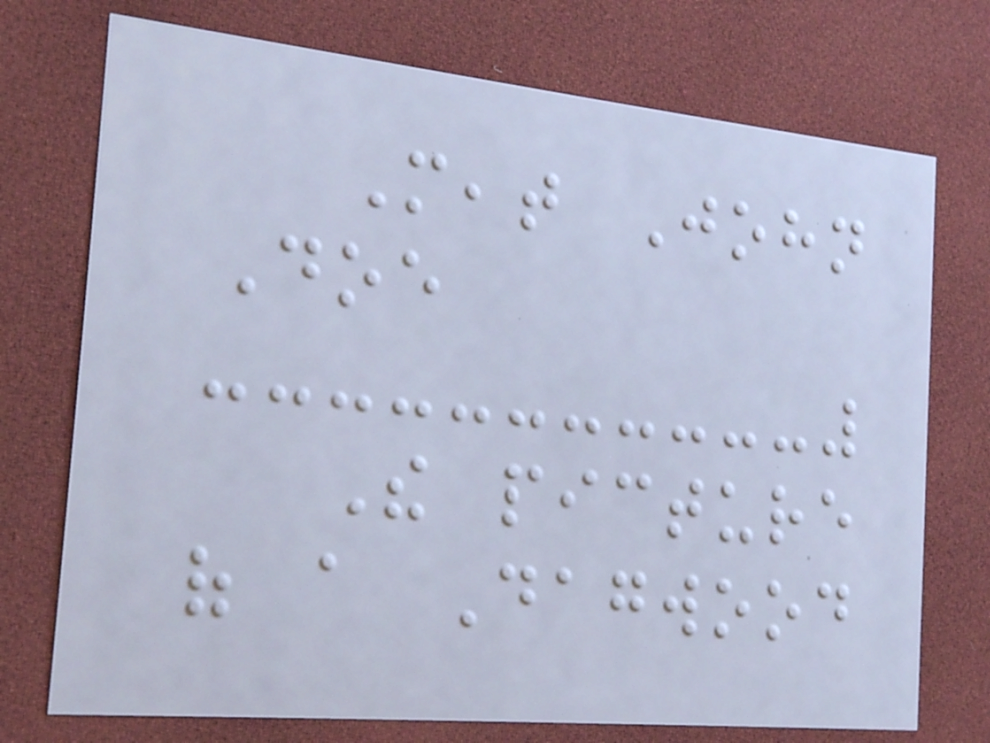Meat John
Doe
The picture
of a Dagwood
